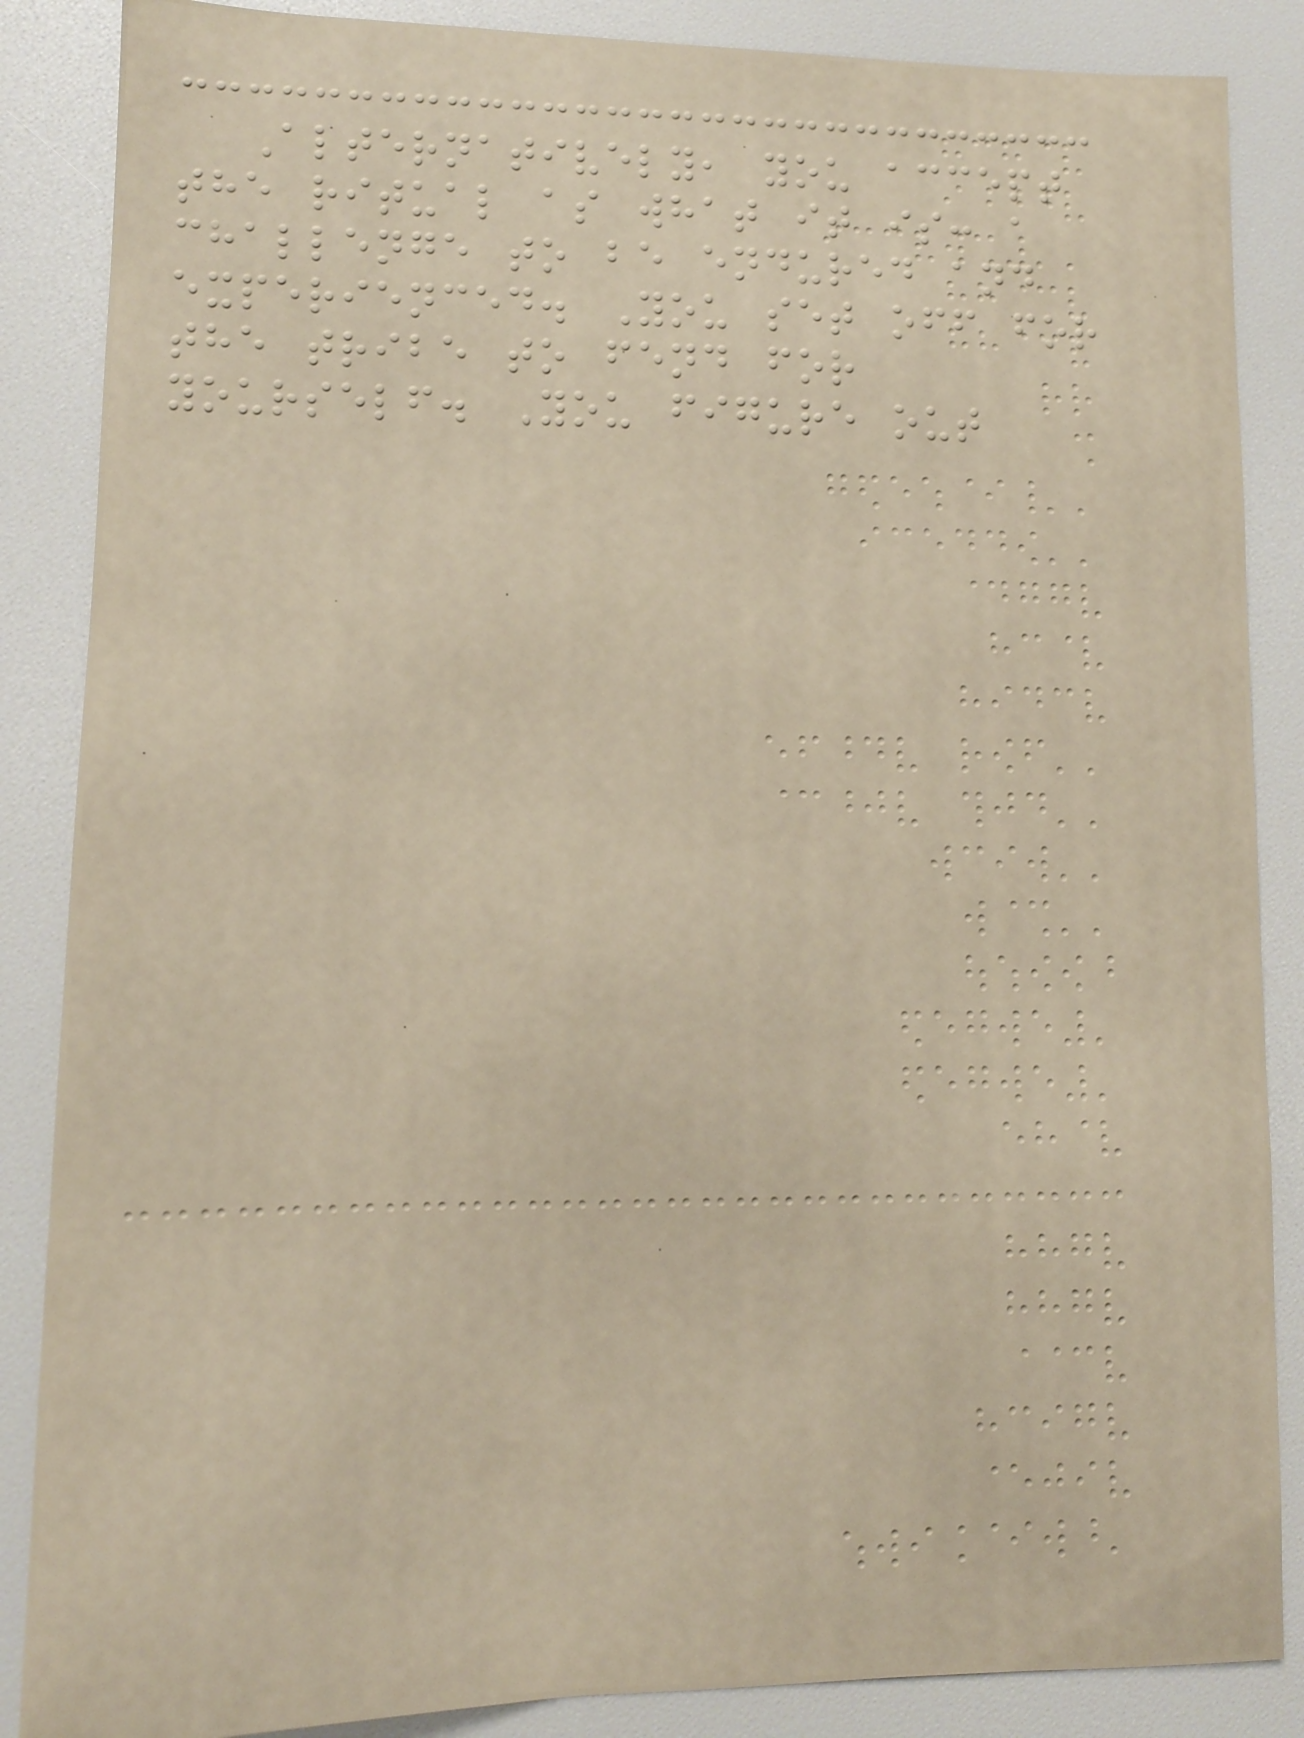Alternatively, you accept
the ritual as what it is: a
challenge to be endured and
experienced. You set off for
the tribe to fend for
yourself. You figure out
